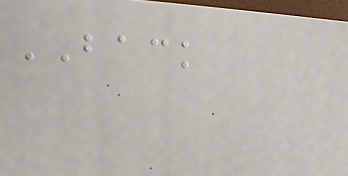BACK
